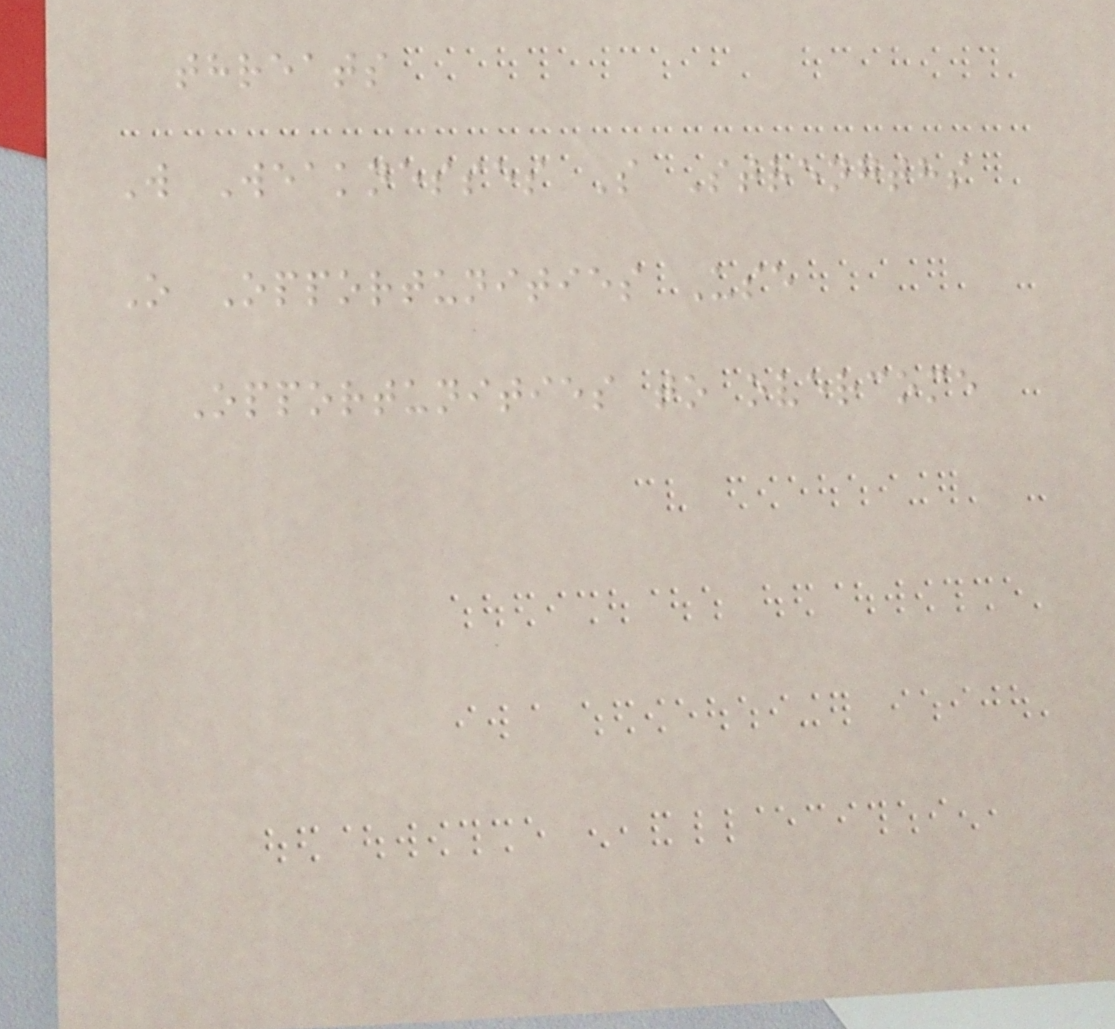threats
W Weaknesses S Strengths
O Opportunities Use
Opportunities to overcome
